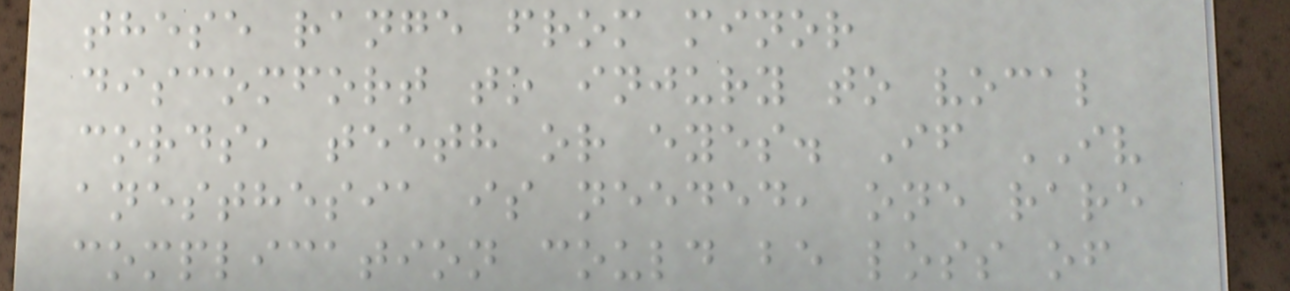these range from minor
discomfort to injury to vocal
cords, teeth or eyes. If IV
anesthesia is needed, one rare
complication could be loss of
